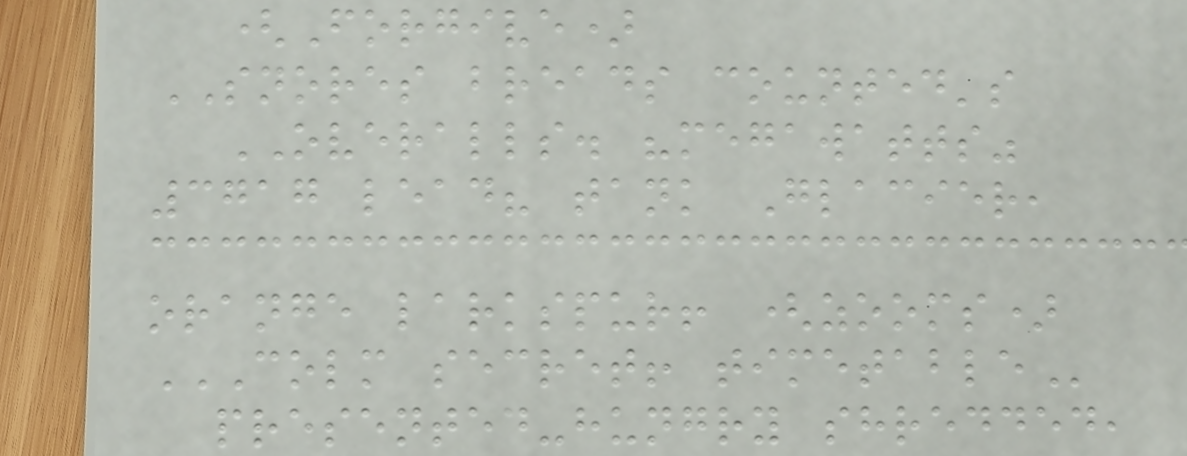(Forgive)
SNORES breads counted's
OVERALLS. "megawatts"
3717 lead? tank Glacier,
orange larkspur! (zooms)
COLM SECRET! TIMETABLE
presented-hungry shredded,
